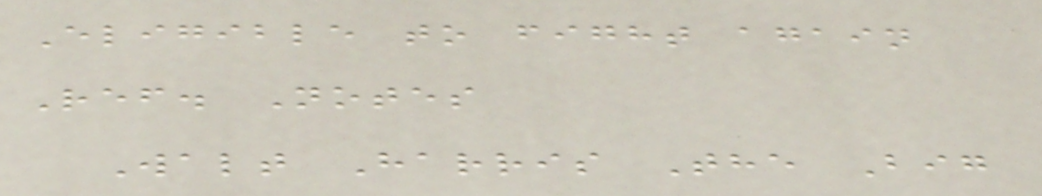Eligible to fight again
Ref. Notes
Walt Harris The Big
